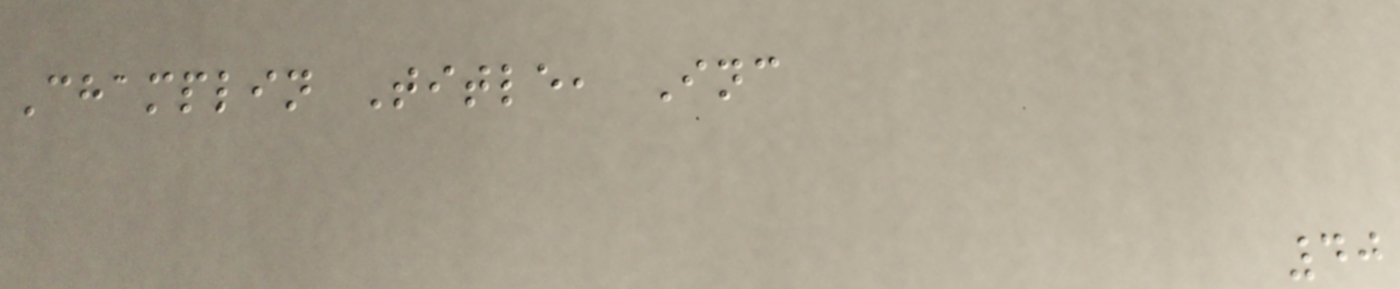Champlin Title, Inc
40
